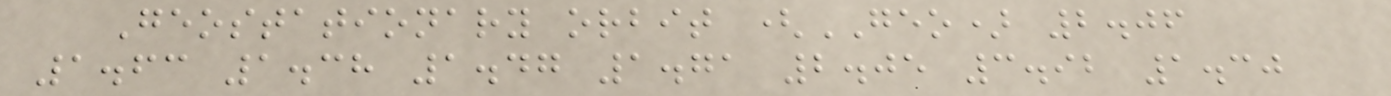Geostationary orbit (GEO) 2.06
1.63 1.38 1.47 1.71 2.05 3.92 1.30
